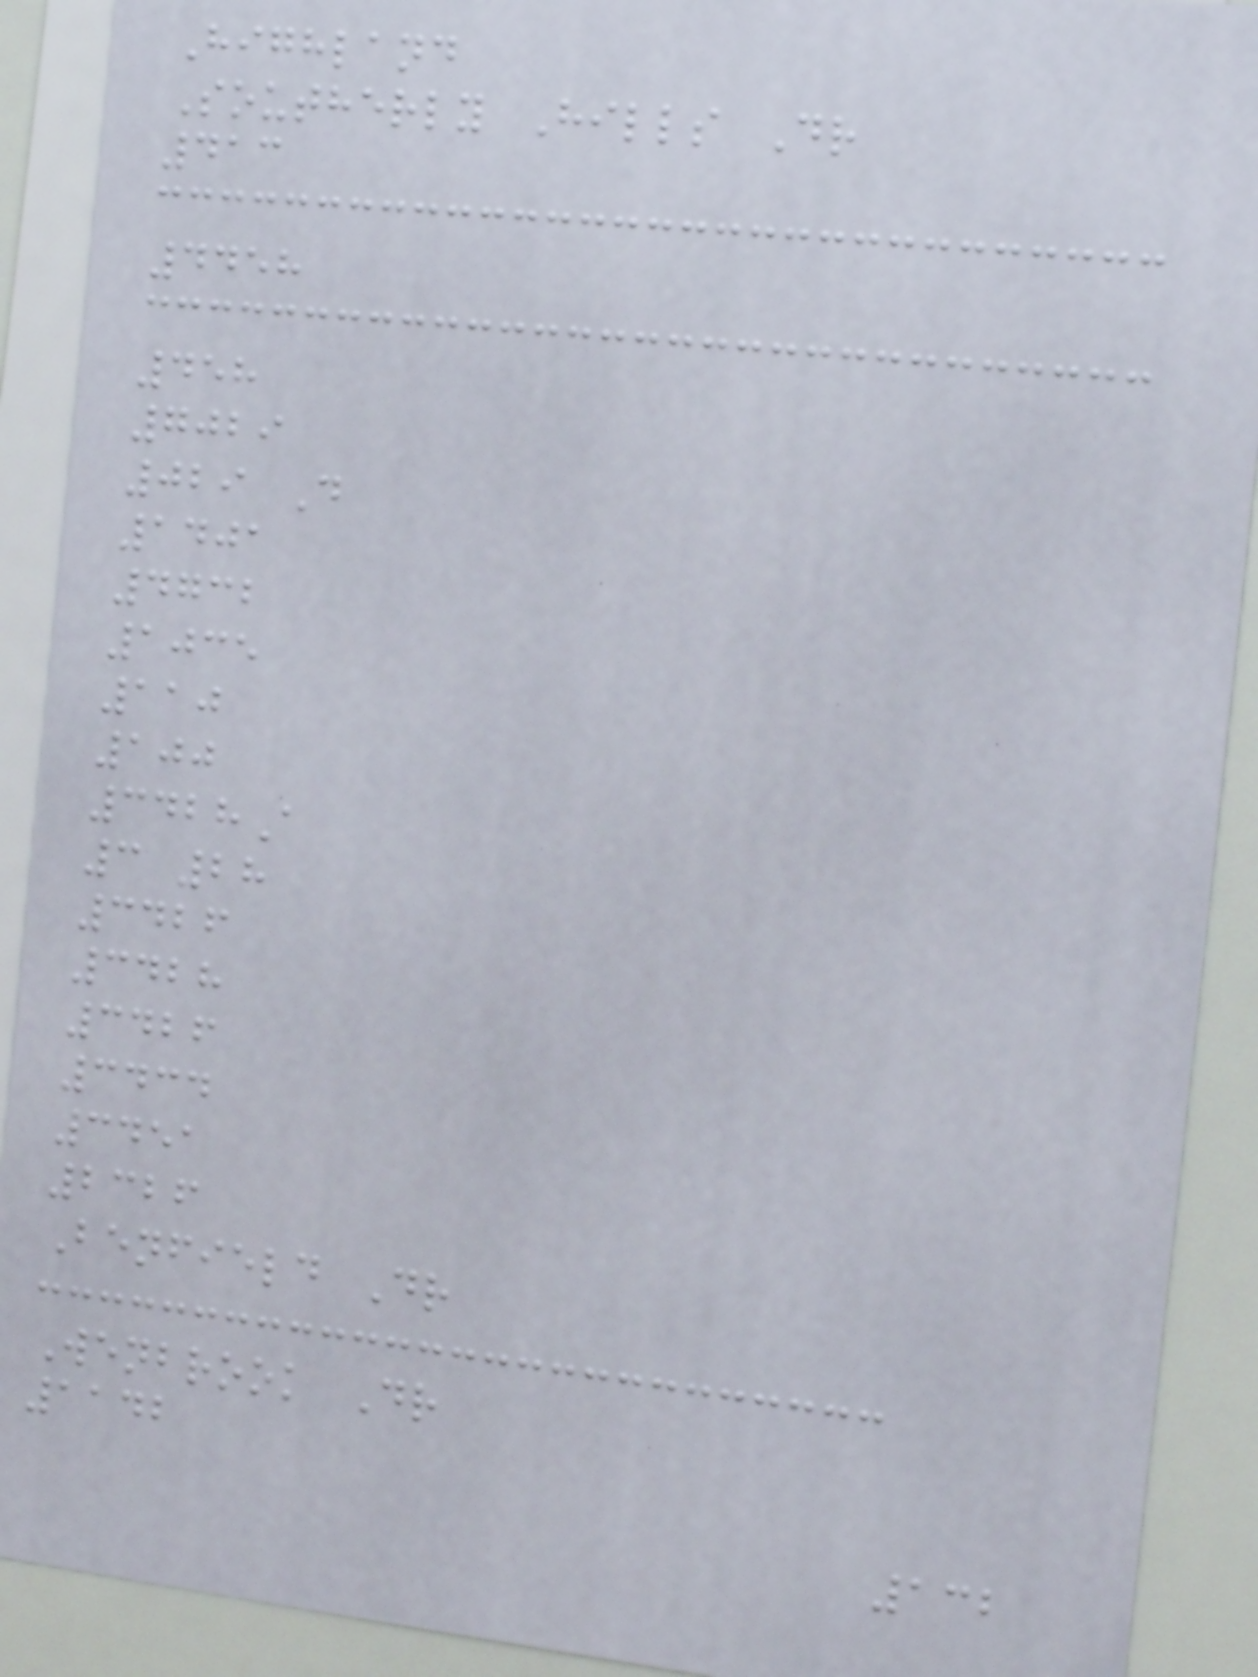Highland
Southerly Hills Dr
413
4458
458
7029
029 D
1401
4732
1035
110
100
3428A
3 28
3426
3428
3426
3434
3451
2326
Benfield Dr
Wenbrook Dr
1142
132
